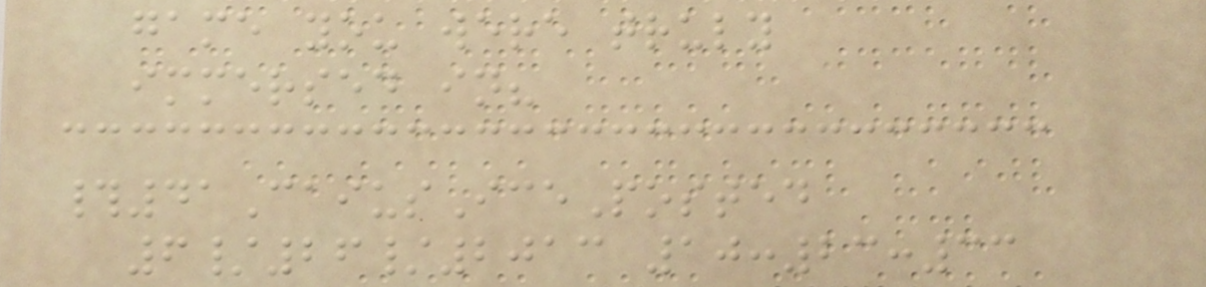game you were truly
immersed in?
#41CaiusIcePosted
6/26/2013 10:23:33
